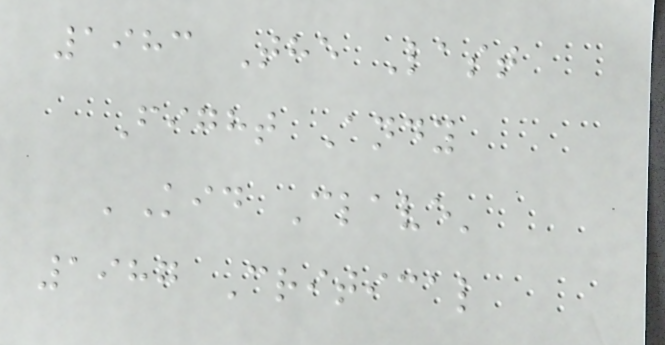1983 The Last
Fight Andy
'Kid Clave'
1987 Critical
